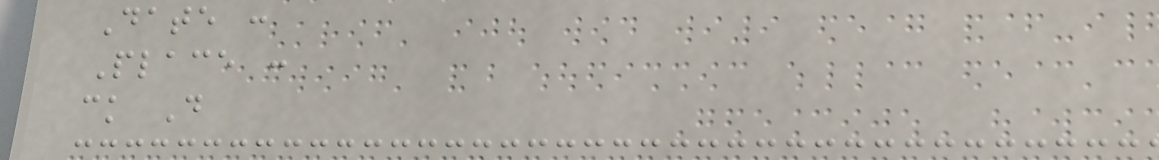Date :
Place :
ck D
